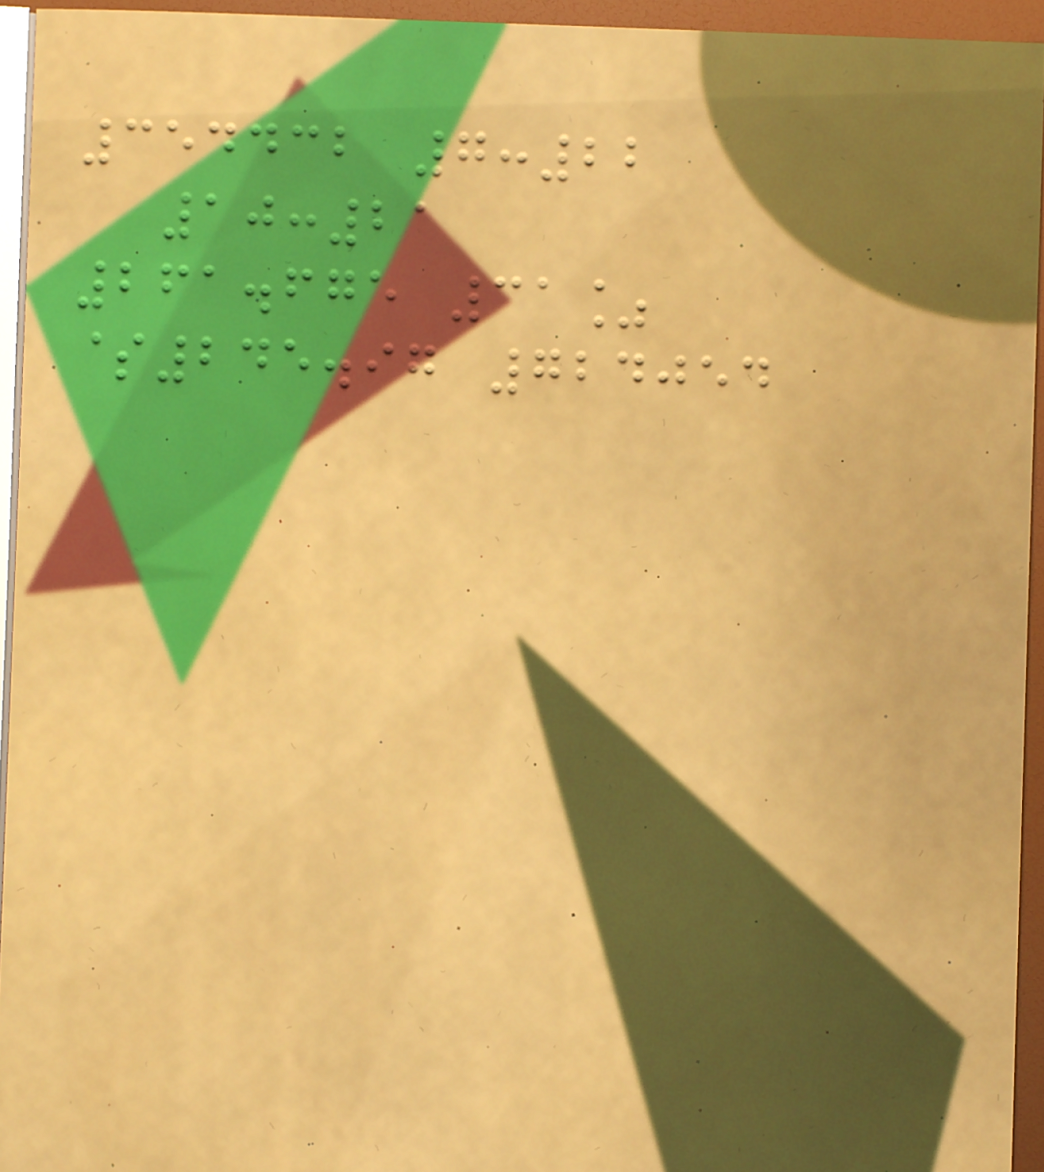354432 7:22
10:21
261.675 31%
$245.97 724054
